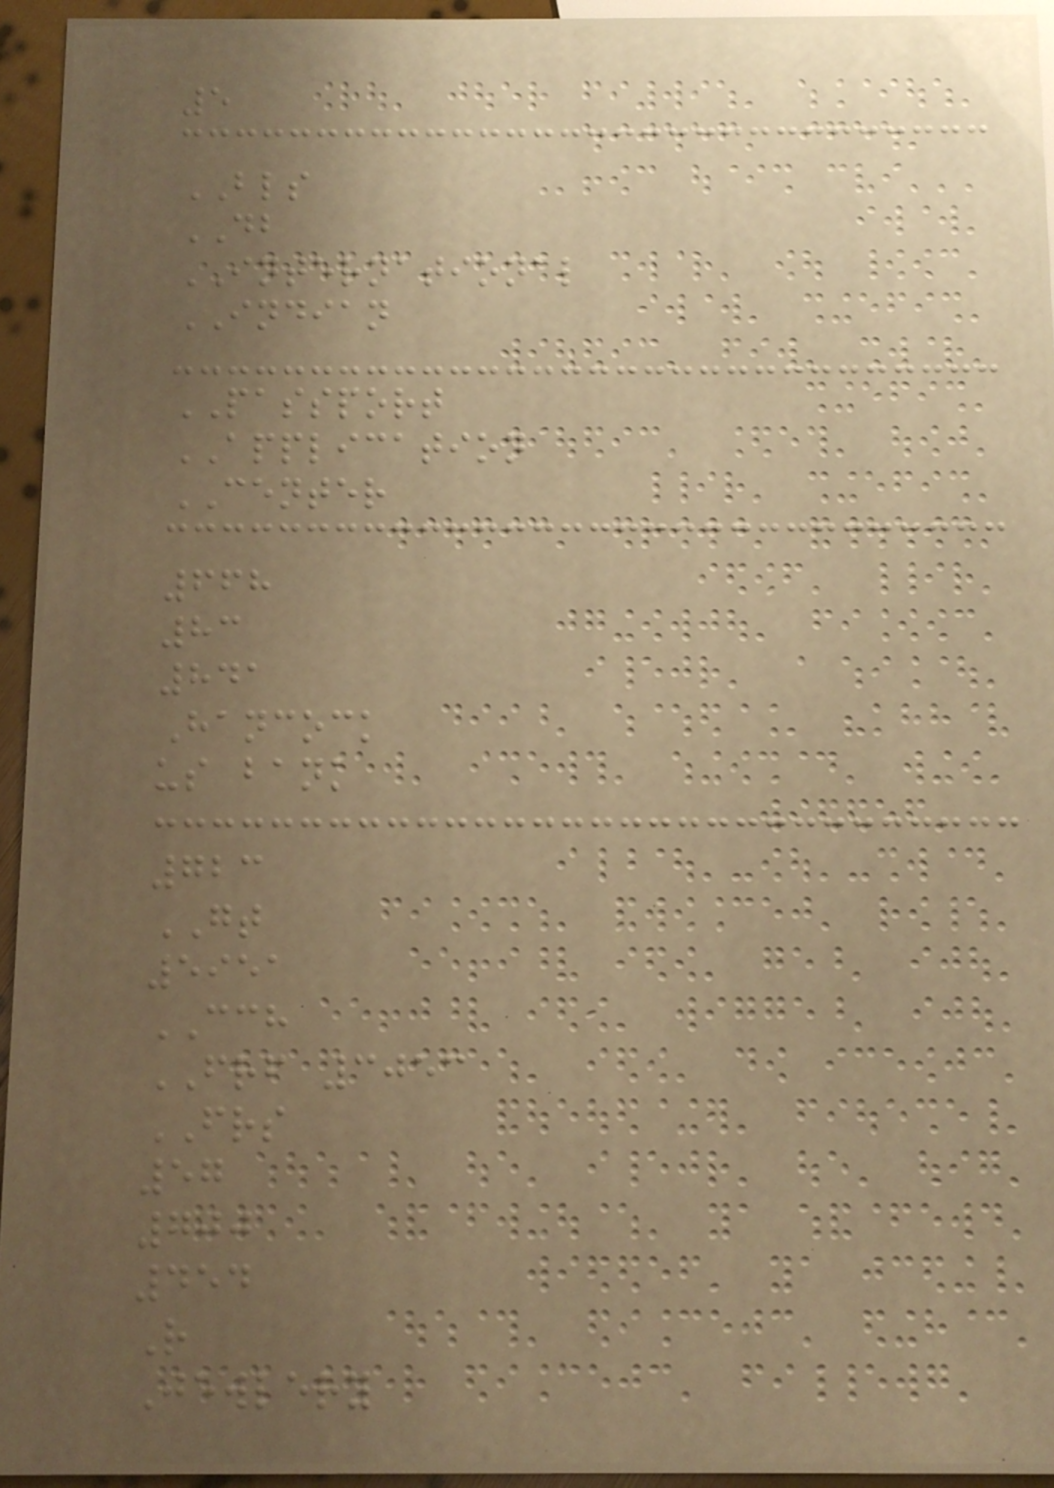5
BLS
DB
INTERNATIONAL
INDIAN
PASSPORT
APPLICATION
CENTER
668
83
841
Hancock
us bank
723
GT
5951
CCH
FRF 3053
FRS
57
700
454
R
Jewlery
